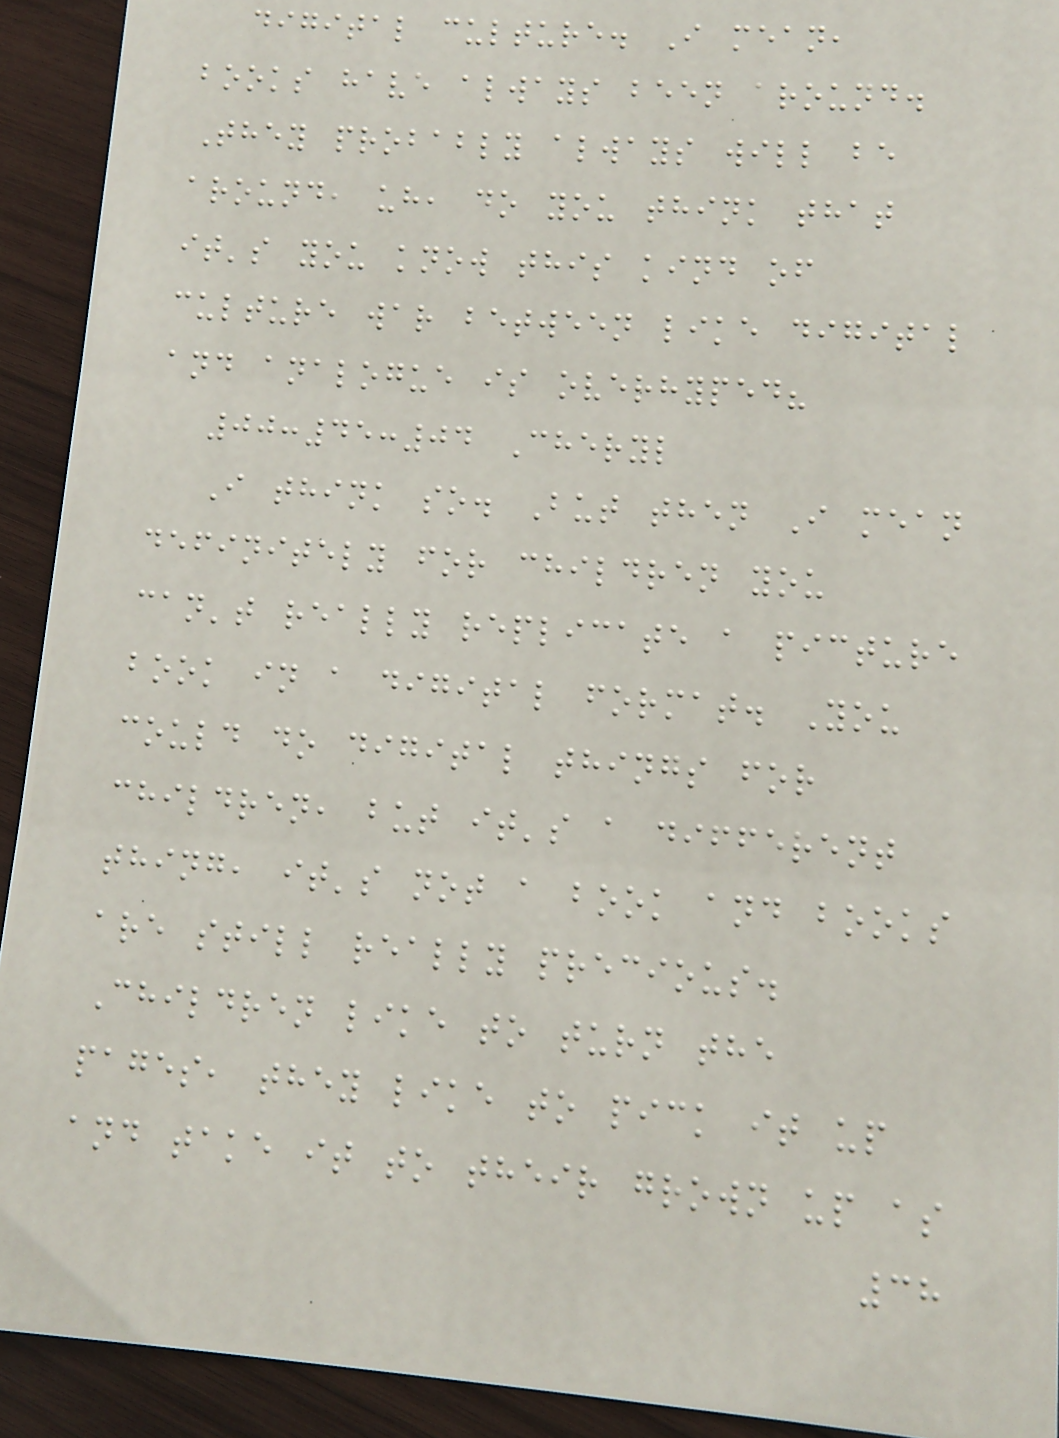digital culture. I mean,
books have always been around.
They probably always will be
around, uh, do you think that
it's you know this kind of
culture war between like digital
and analogue is overhyped?
00:45:04 Cheryl
I think so. But then I mean
definitely for children you
can't really replicate a picture
book in a digital format. You
could do digital things for
children, but it's a different
thing, it's not a book and books
are still really precious.
Children like to turn the
pages, they like to pick it up
and take it to their grown up as
38
